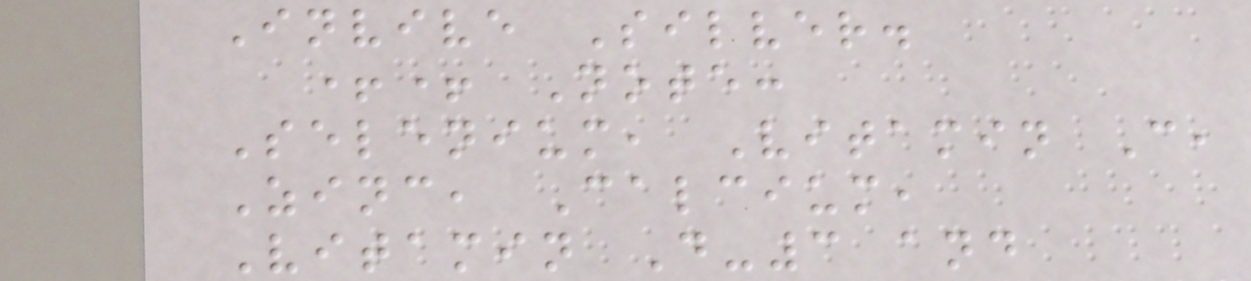Invive Silver.
++ Note:
Selenium, Vitamin C,
Zinc, Calcium,
Vitamin D-3 and
